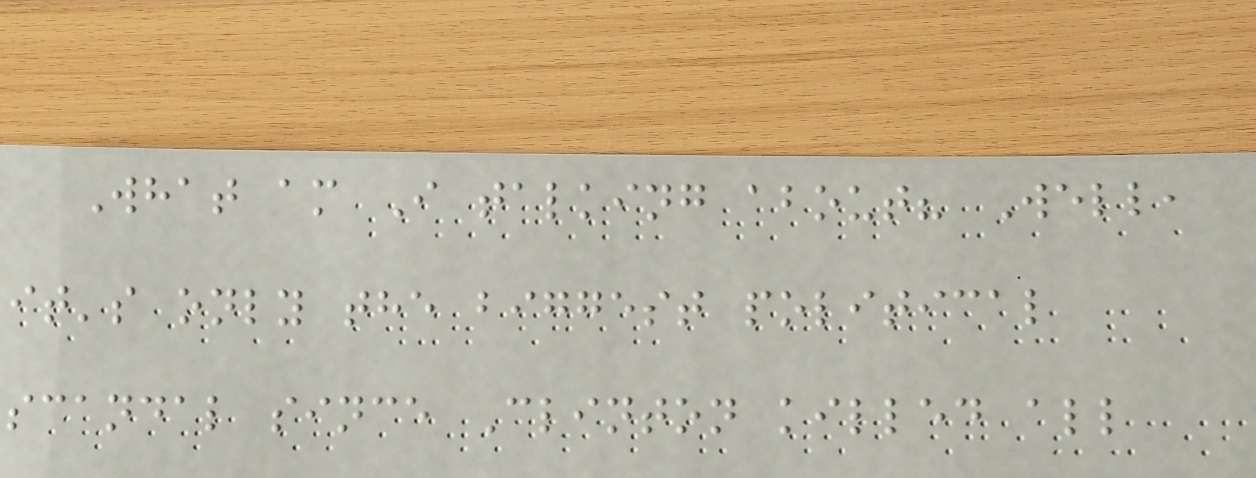What am I talking about? Well,
it's only the biggest political
scandal since Clinton killed all
